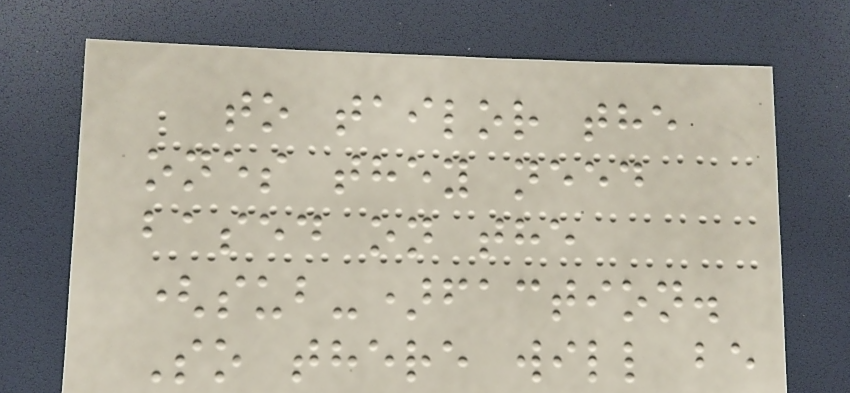to tailor the
ones they need
based on the
(sub-)faction.
So there will be
